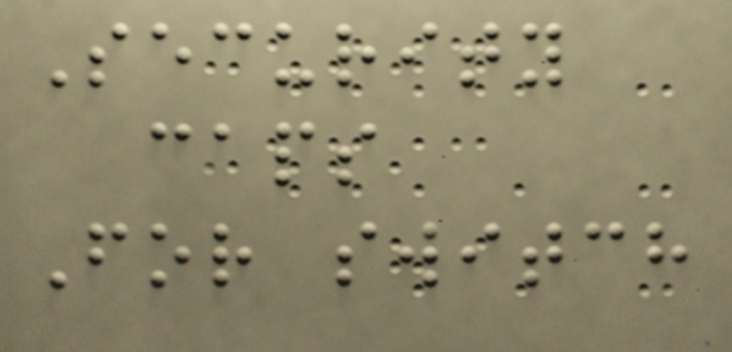Security
caps
For switch
